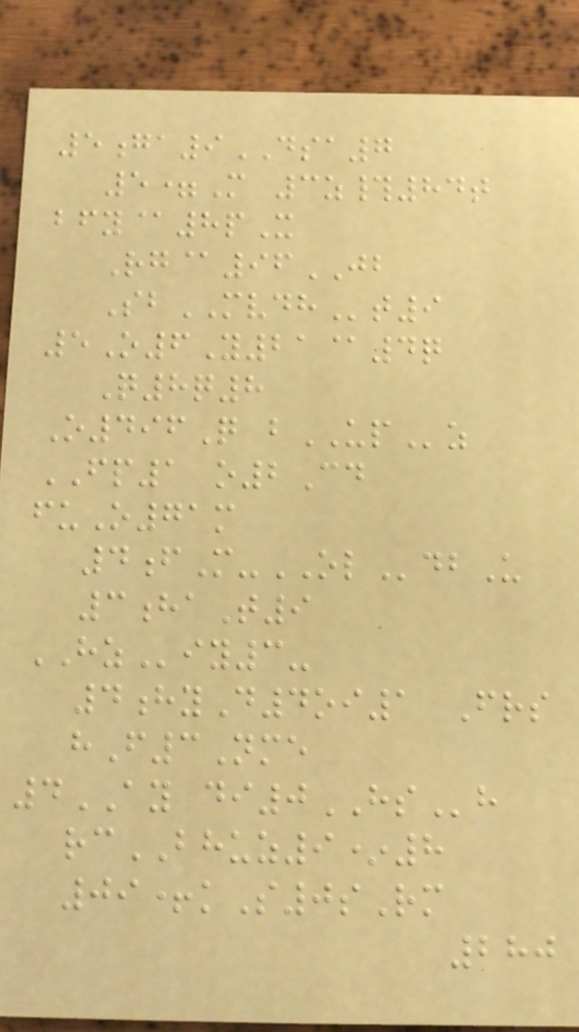5ga9DSA7
5=M 3z#84t
bfy@8pX
Rg@96JB
SbMVDHt9
5O6Y21@4q
Q8q8
O496Q bUPz
FP1 o2Cd
fuO71m
4fM-OLdbU
3haT9
HZiy3-
4hyD4oi1 Frs
hF3Nme
4AY di0HSh
rcBHUZ9*8
09+kS0sRm
280
